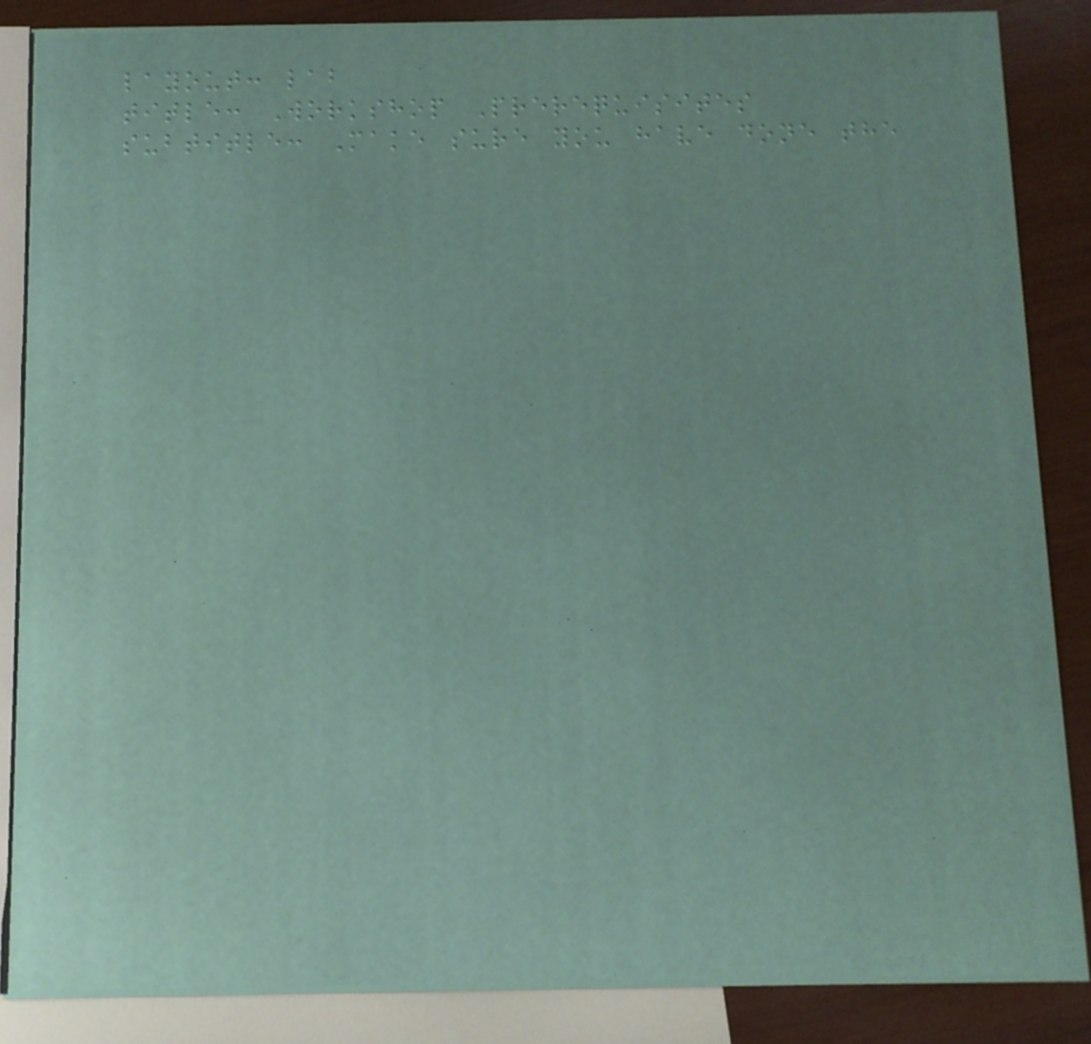layout: lab
title: Workshop Prerequisites
subtitle: Make sure you have done the
